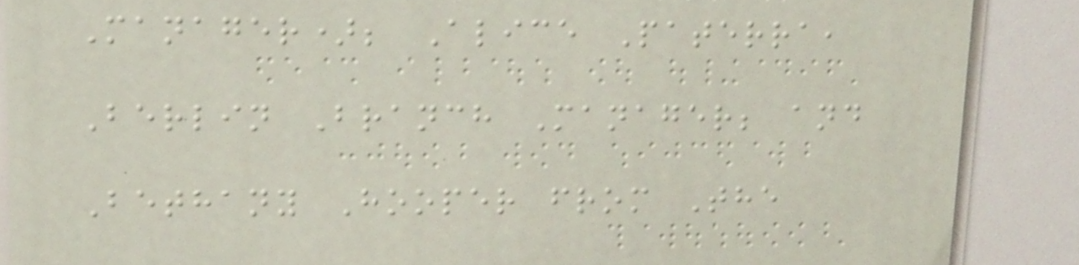Manager); Alice Paterra,
Berlin Branch Manager; and
Bethany Hooper from The
